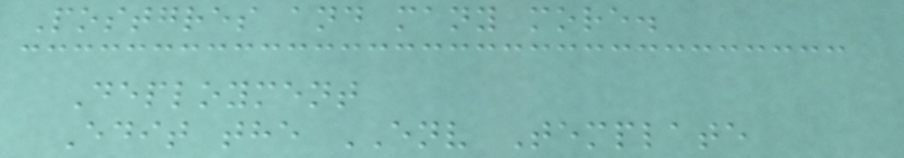Postgres and many more.
Deployment
Edit the ENV Template
